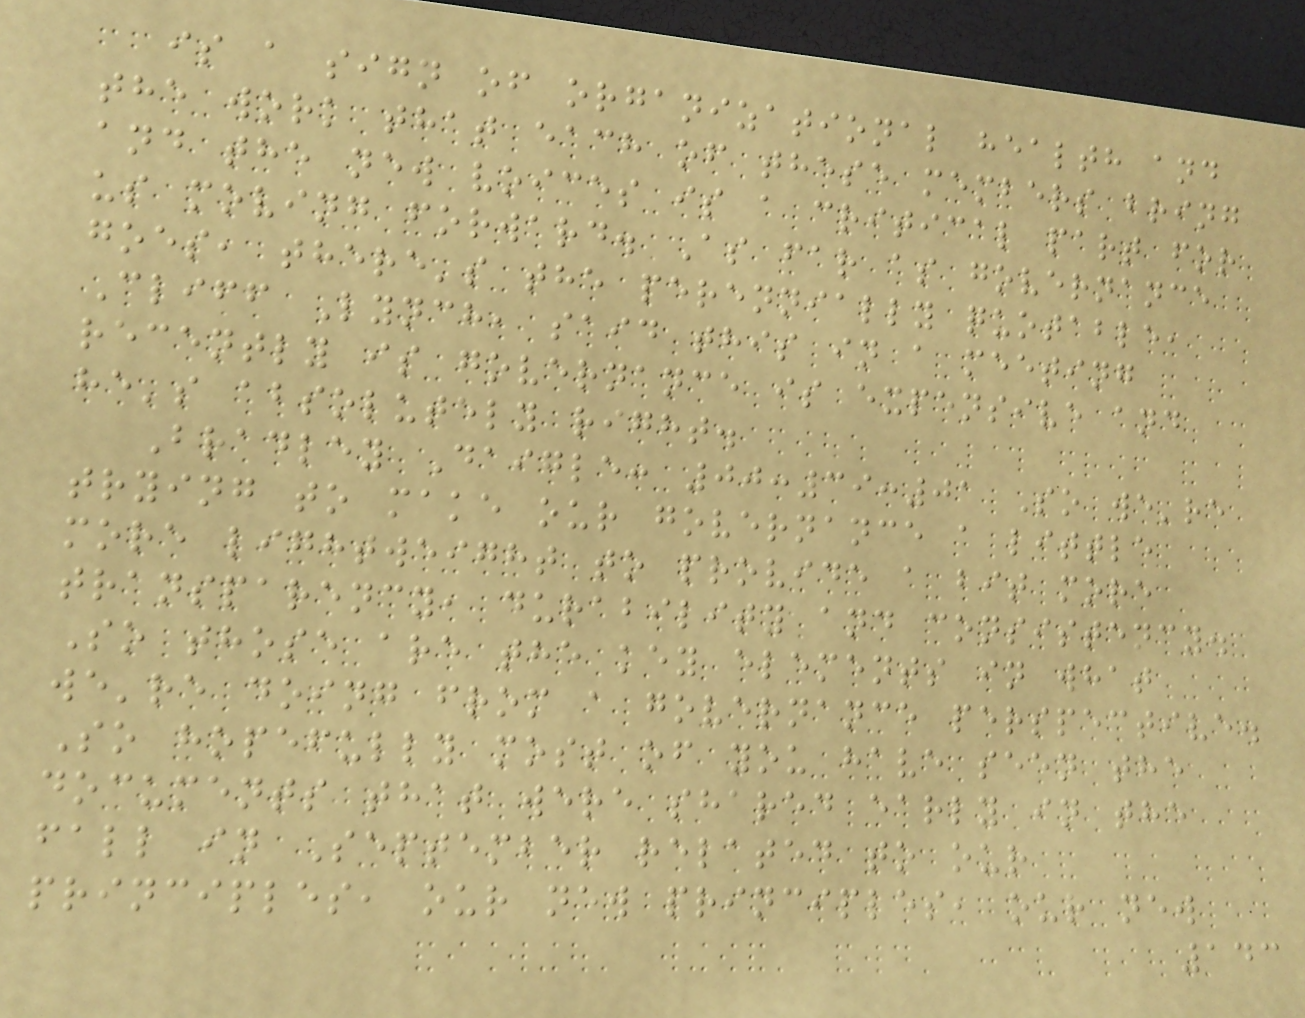is a sign of organizational health and
the work that each of these members bring
and the new voices is a critical part for
us moving forward. As far as governance
goes, there's the perennially quotable,
Cliff Lynch, said this in a meeting
recently is governance is expensive and
he's absolutely right.
Bradley Daigle: 00:39:01 So we're
trying to make our governance a little
more lightweight to provide a bit more
transparency, durability and consistency.
So those are the key elements in what
we're doing from a governance perspective.
So hopefully most of you have seen the
documents that were shared early in the
fall in September related to our
principles, our new principles, our new
143
